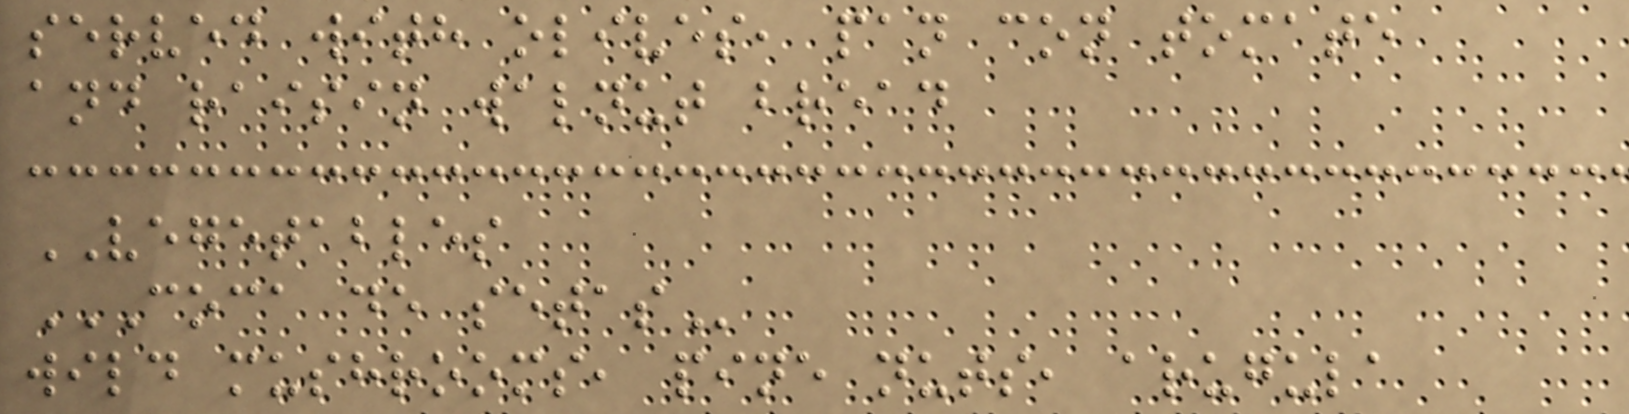served with olives, pan con tomate
and raisin walnut bread
VEGETABLES
COCA DE SETAS
wild mushrooms, pine nuts, arugula
